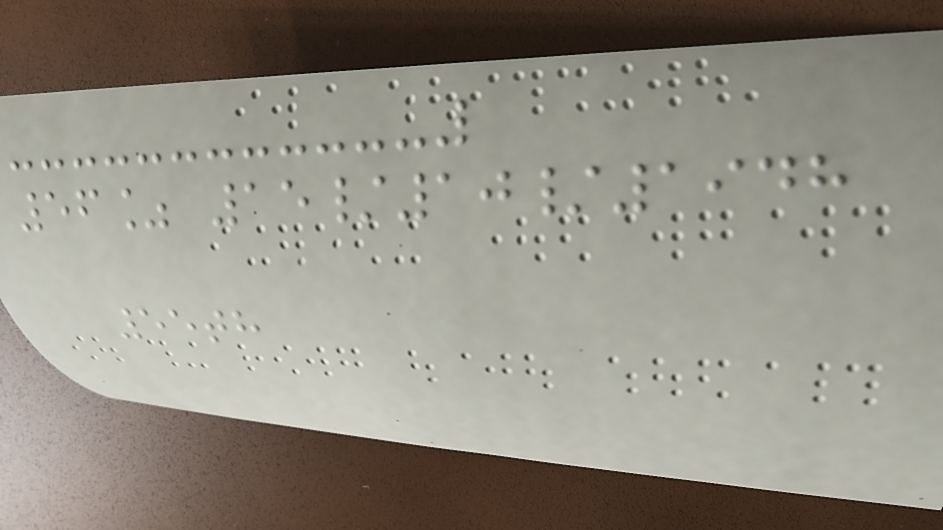56% 15/10/1948
55th
